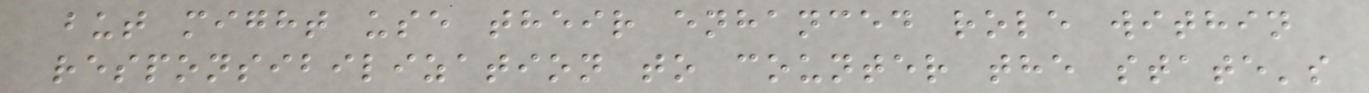but might use their enhanced role within
responsibilization to counter the state's
